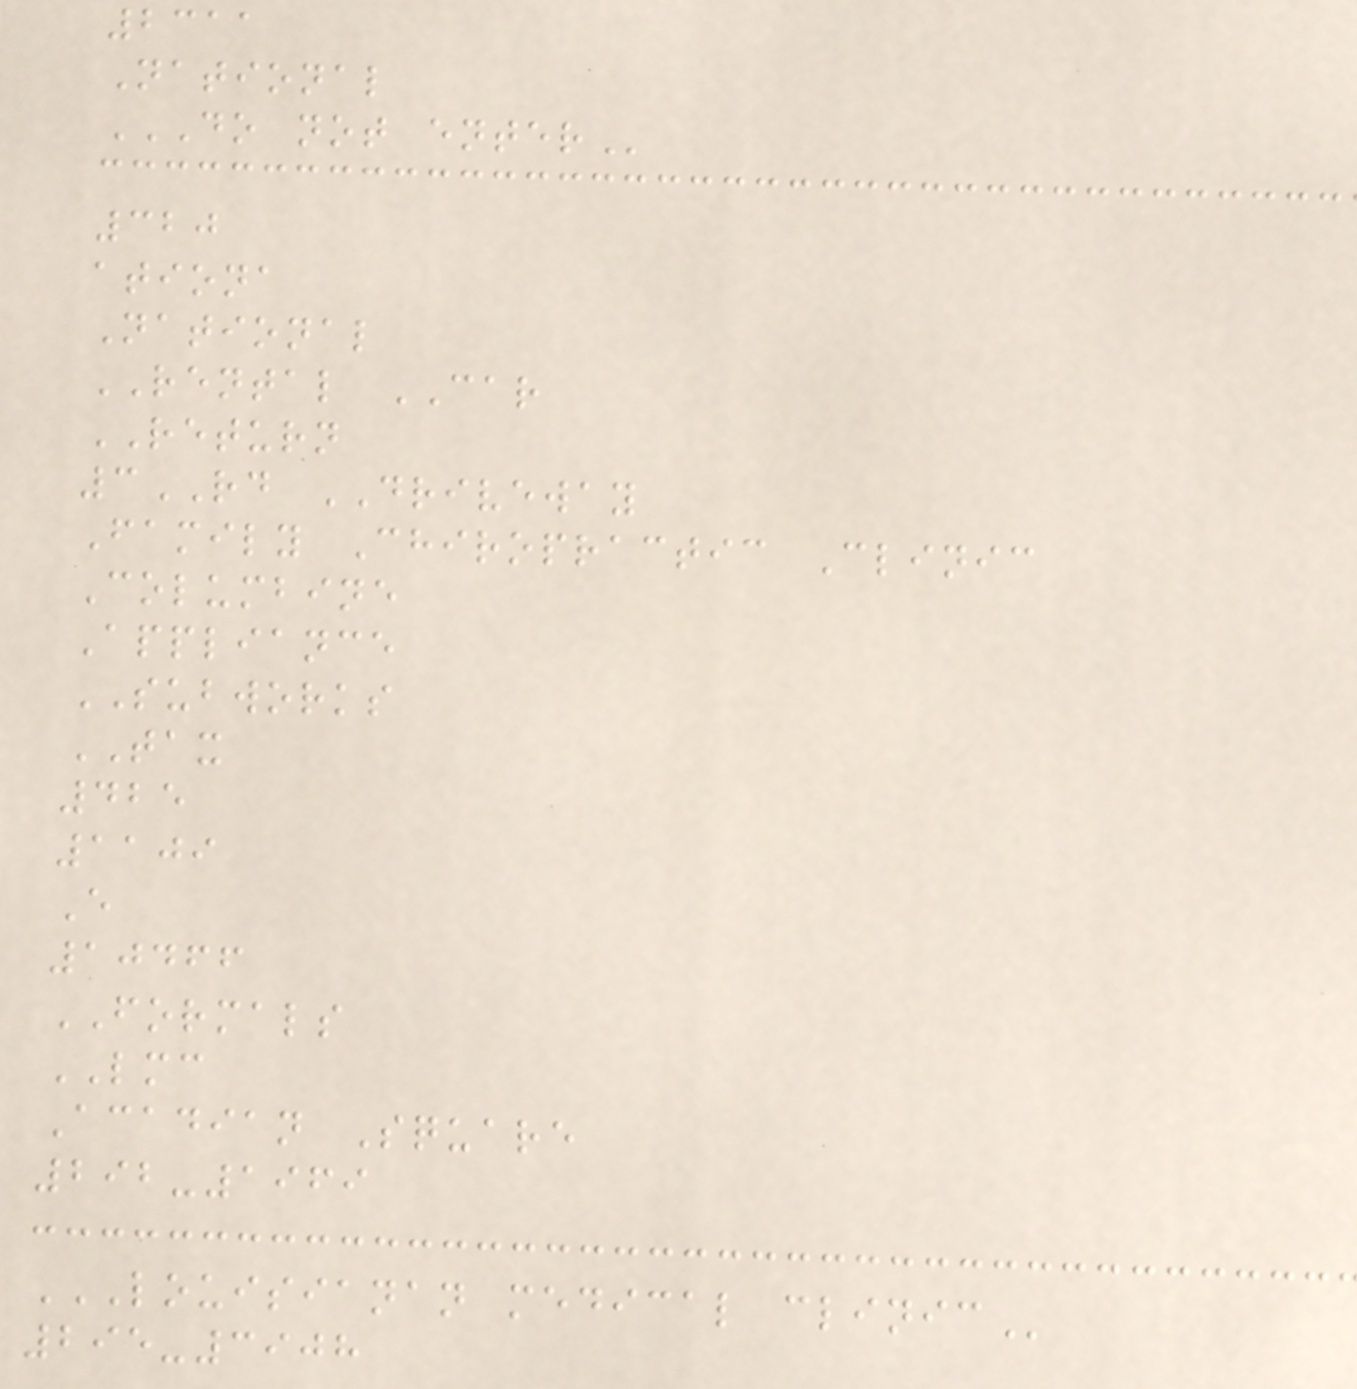2311
National
DO NOT ENTER
320
ationa
National
RENTAL CAR
RETURN
3RD DRIVEWAY
Family Chiropractic Clinic
Columbine
Appliance
SUBWORKS
TAX
425
1109
E
10466
FORMALS
LMC
Acadian Square
292-1969
LOUISIANAN MEDICAL CLINIC
295-3908
